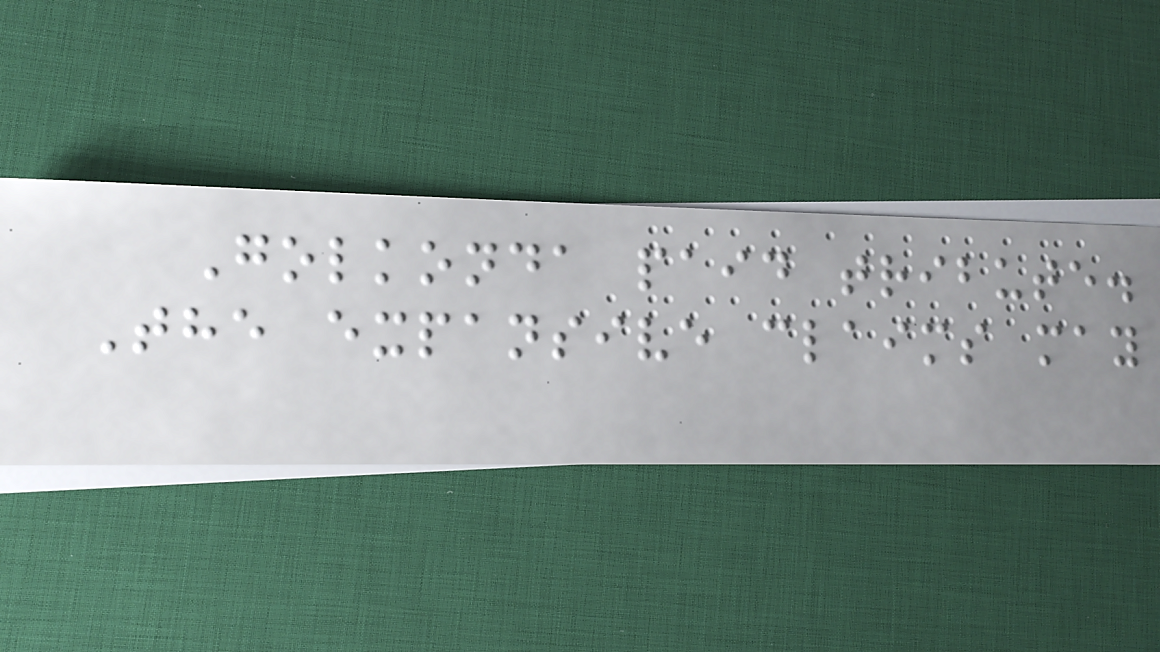Golkonda paid tribute.
The expansive claims may
